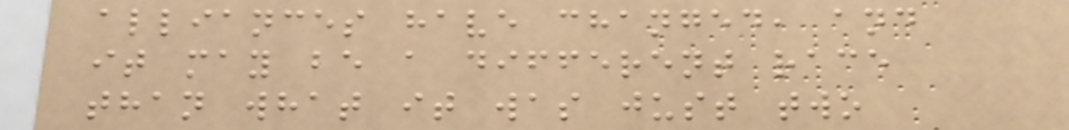alliances have changed, and
it may be a different race
than what it was just two
